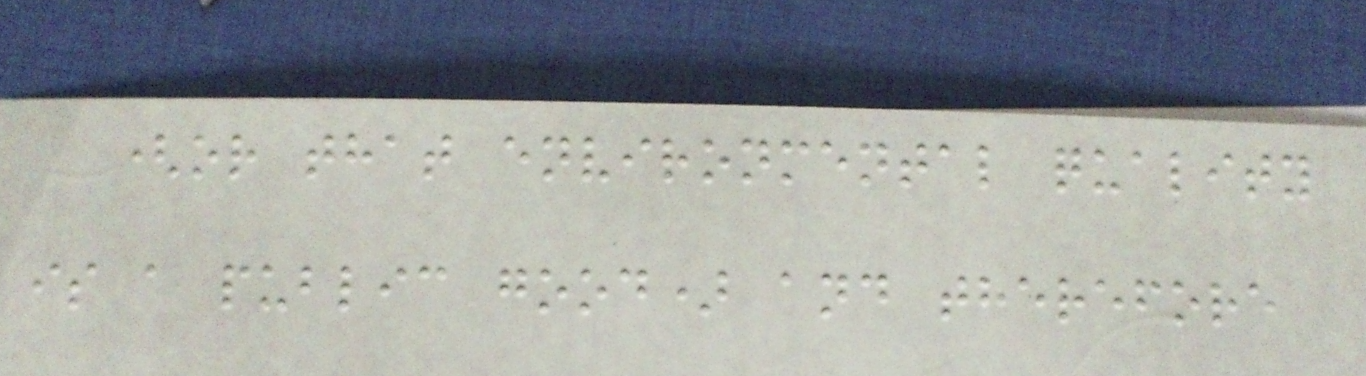(or that environmental quality
is a public good) and therefore
